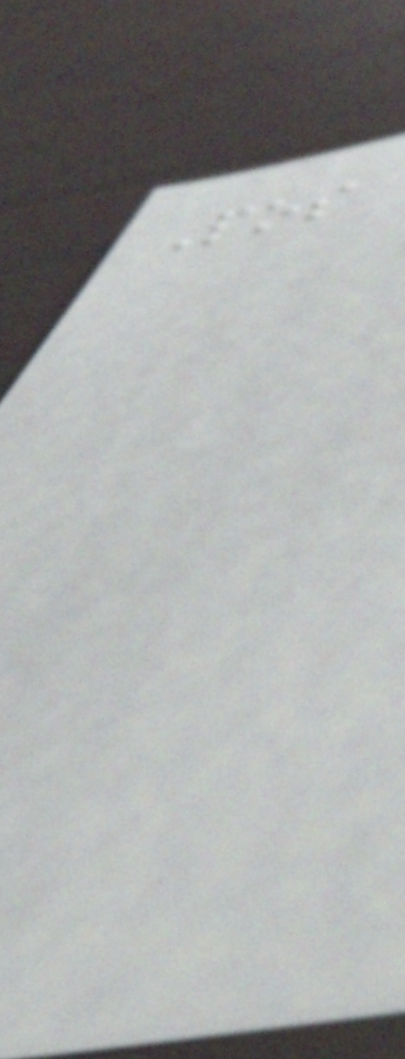Pos
